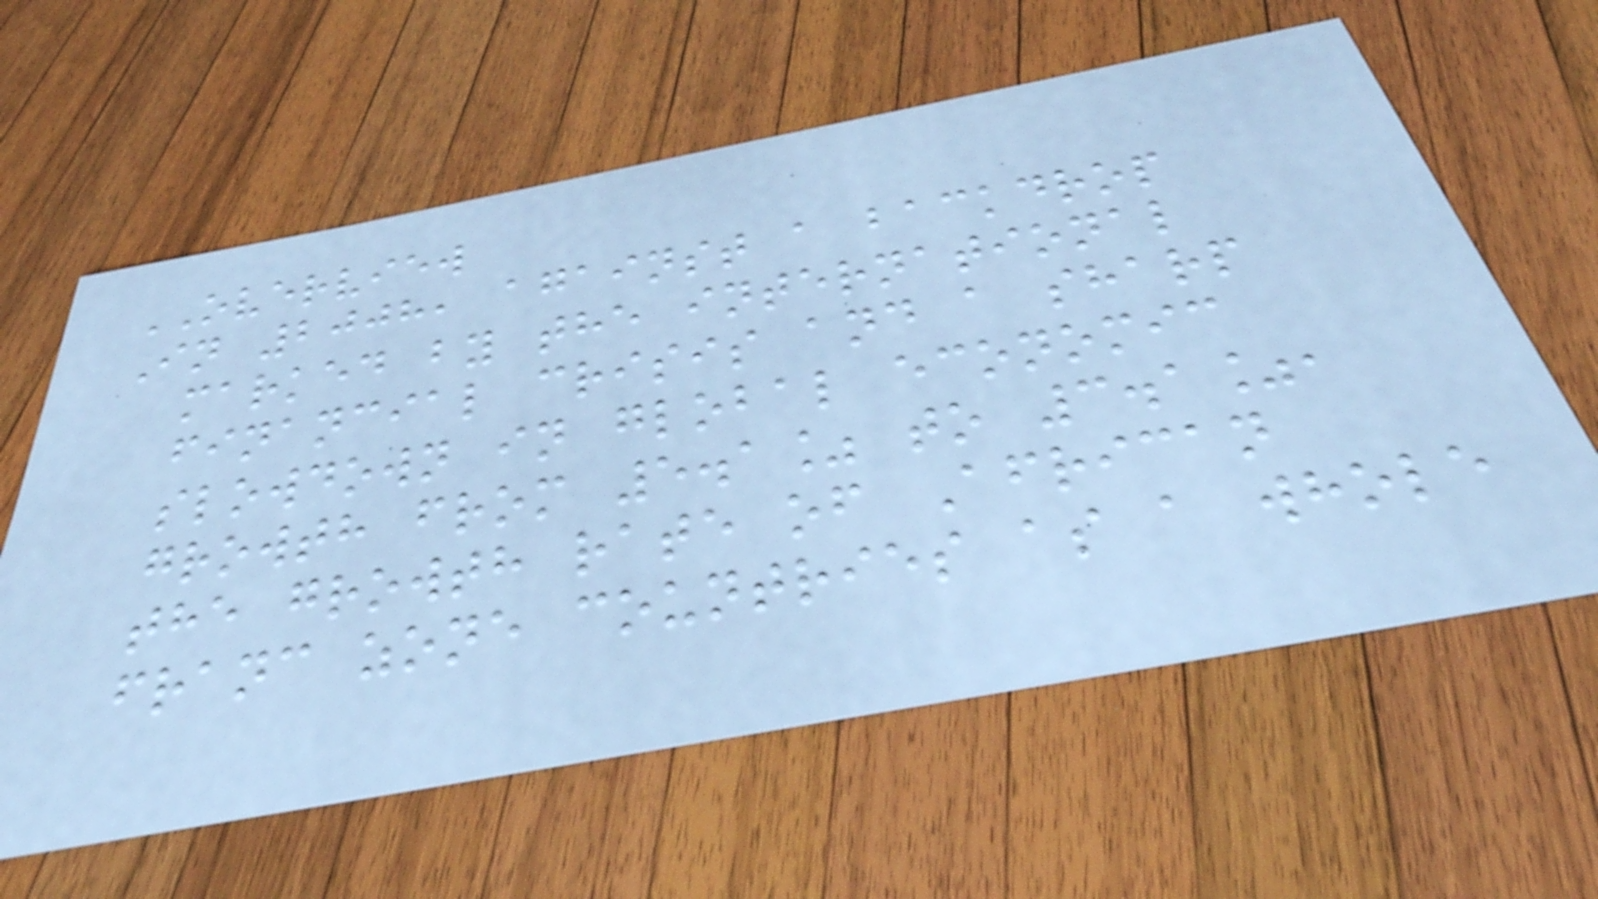OVERVIEW
In 2008, against a backdrop
marked by the international
financial crisis and a sharp
slowdown in global economic
growth from 5.1% to 3.1%,
the growth rate of African
franc zone countries as a whole
